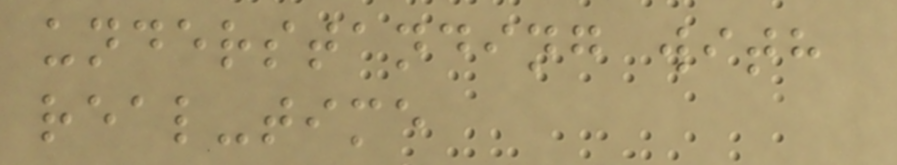understanding with
real-time
